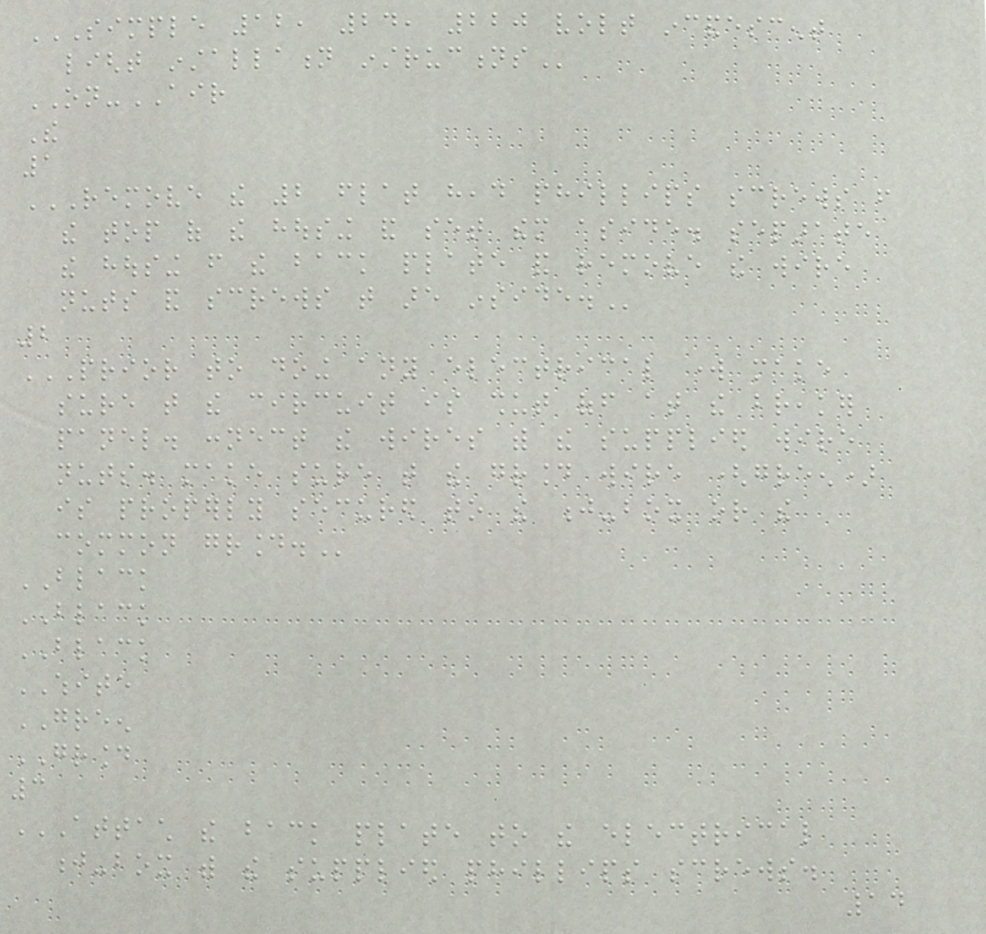SIMPLE 12, 24, 220 VOLT INCANDESCENT
LIGHT INSTALLATION INSTRUCTIONS
ON-AIR
The
1
REMOVE THE 2 FLAT HEAD PHILLIPS SCREWS FROM
THE TOP OF THE HOUSING AND SET THEM ASIDE. SEPARATE
THE HOUSING FROM THE BACK PLATE AND REMOVE THE WIRE
NUTS AND SCREWS THAT ARE INSIDE.
2
PRIOR TO DOING ANY ELECTRICAL WORK MAKE
SURE THAT THE CIRCUIT IS SHUT OFF AT THE BREAKER
PANEL. CONNECT THE WIRES WITH THE SUPPLIED WIRE
NUTS. MAKE SURE THAT THE GROUND WIRE (GREEN)
IS PROPERLY SECURED TO THE J-BOX OR THE
COMMON GROUND.
BLACK
BLACK
BLACK
WHITE
GREEN
GROUND
3
ATTACH THE BACK PLATE TO THE ELECTRICAL
J-BOX WITH THE SUPPLIED PHILLIPS SCREWS.
14
